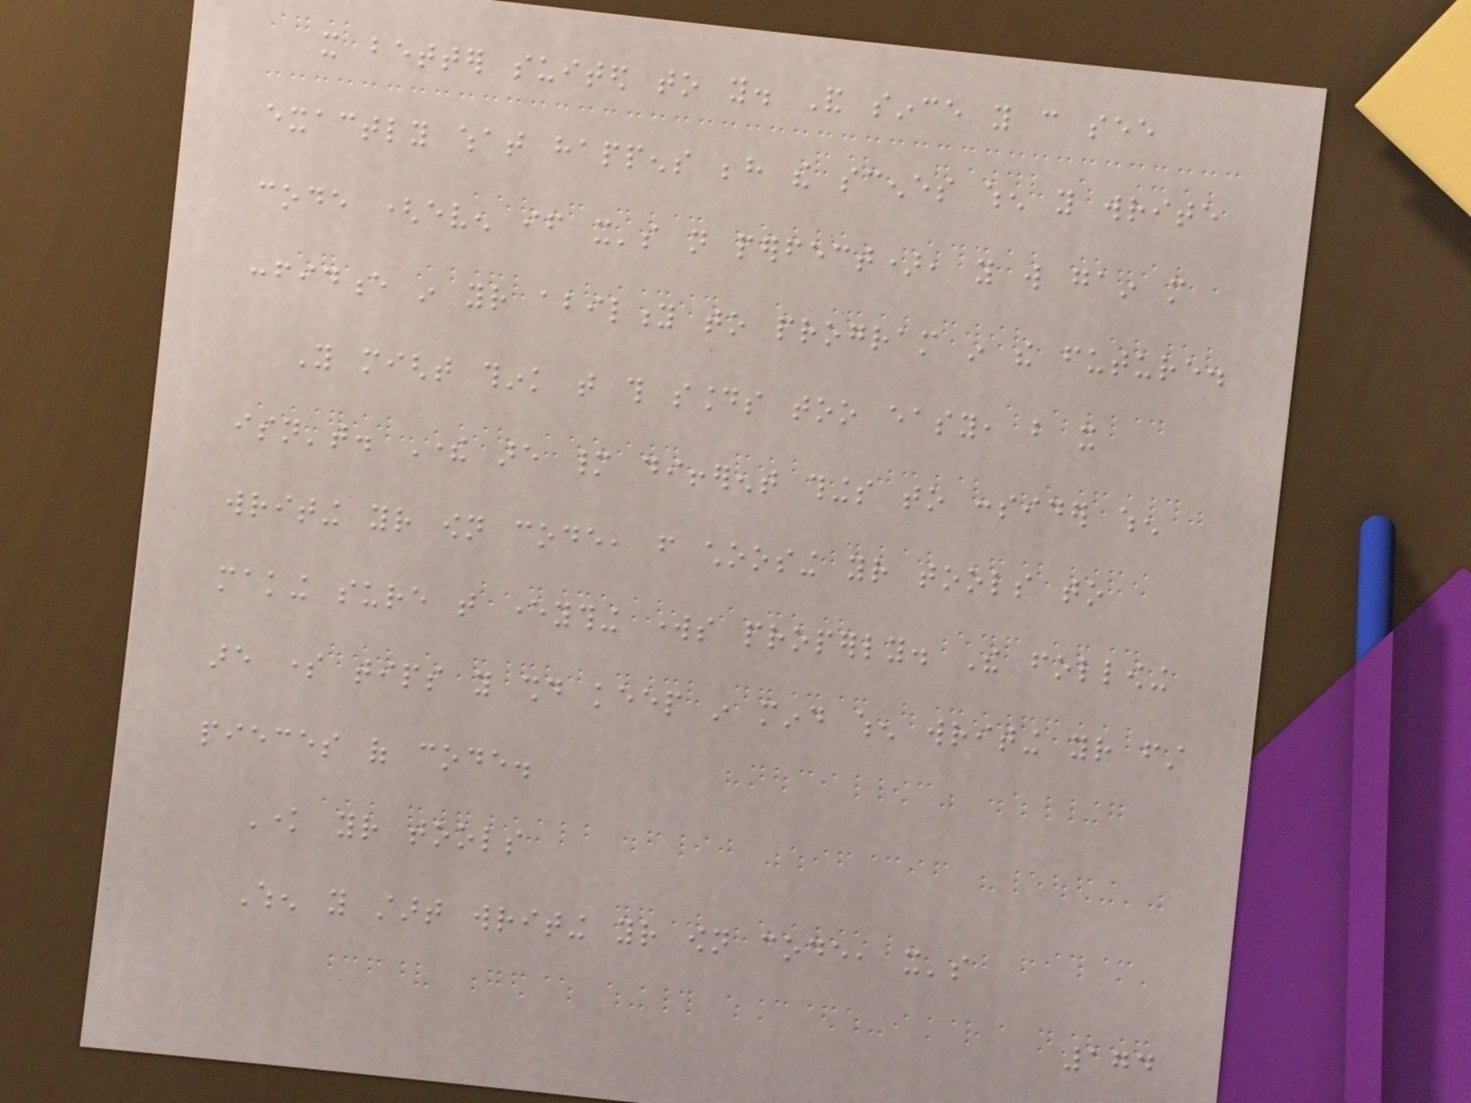it better suited to you. And since you can see
exactly what happens behind the scenes when you write
code (even if it's not perfect), you will gain more
confidence in your ability to program in the future.
You might think that this sounds too easy, but it
isn't. There are many different things to consider when
writing your own code, from choosing your tools to
making sure that everything works properly. The following
are some tips you should keep in mind when writing your first
pieces of code.
Know your tools
When you start writing your own code, it's
174
